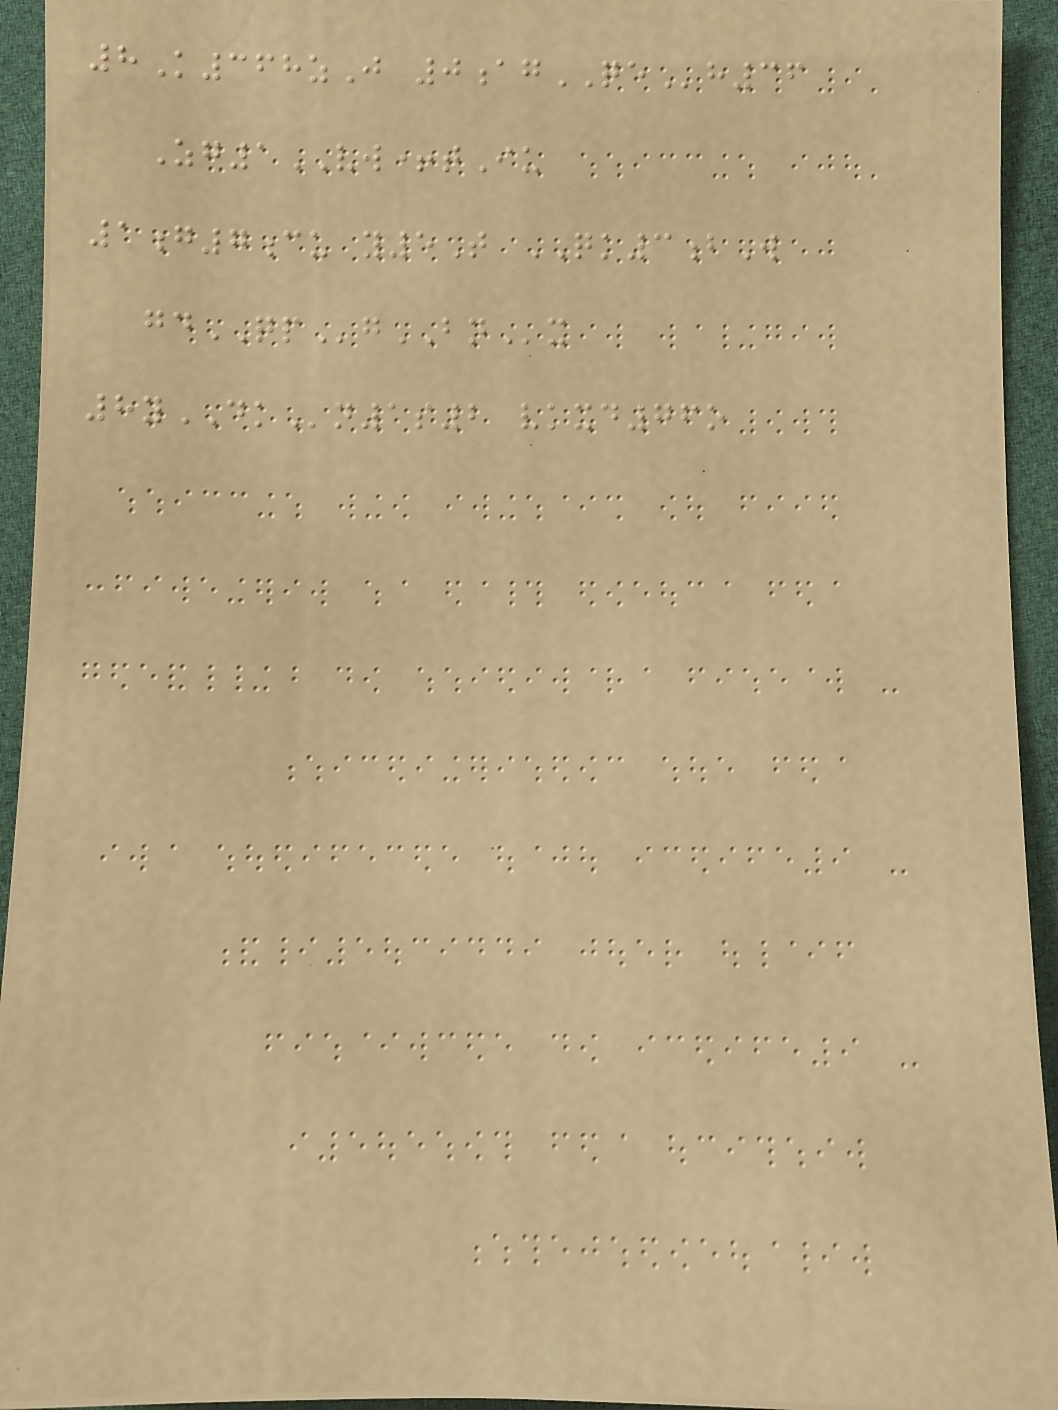8K368zJ 0agQEh36
Zg1VW+tIu
1g7cu y5T QK3bW
gdQPgBNx
8yDKn1s2 vkxd76o
